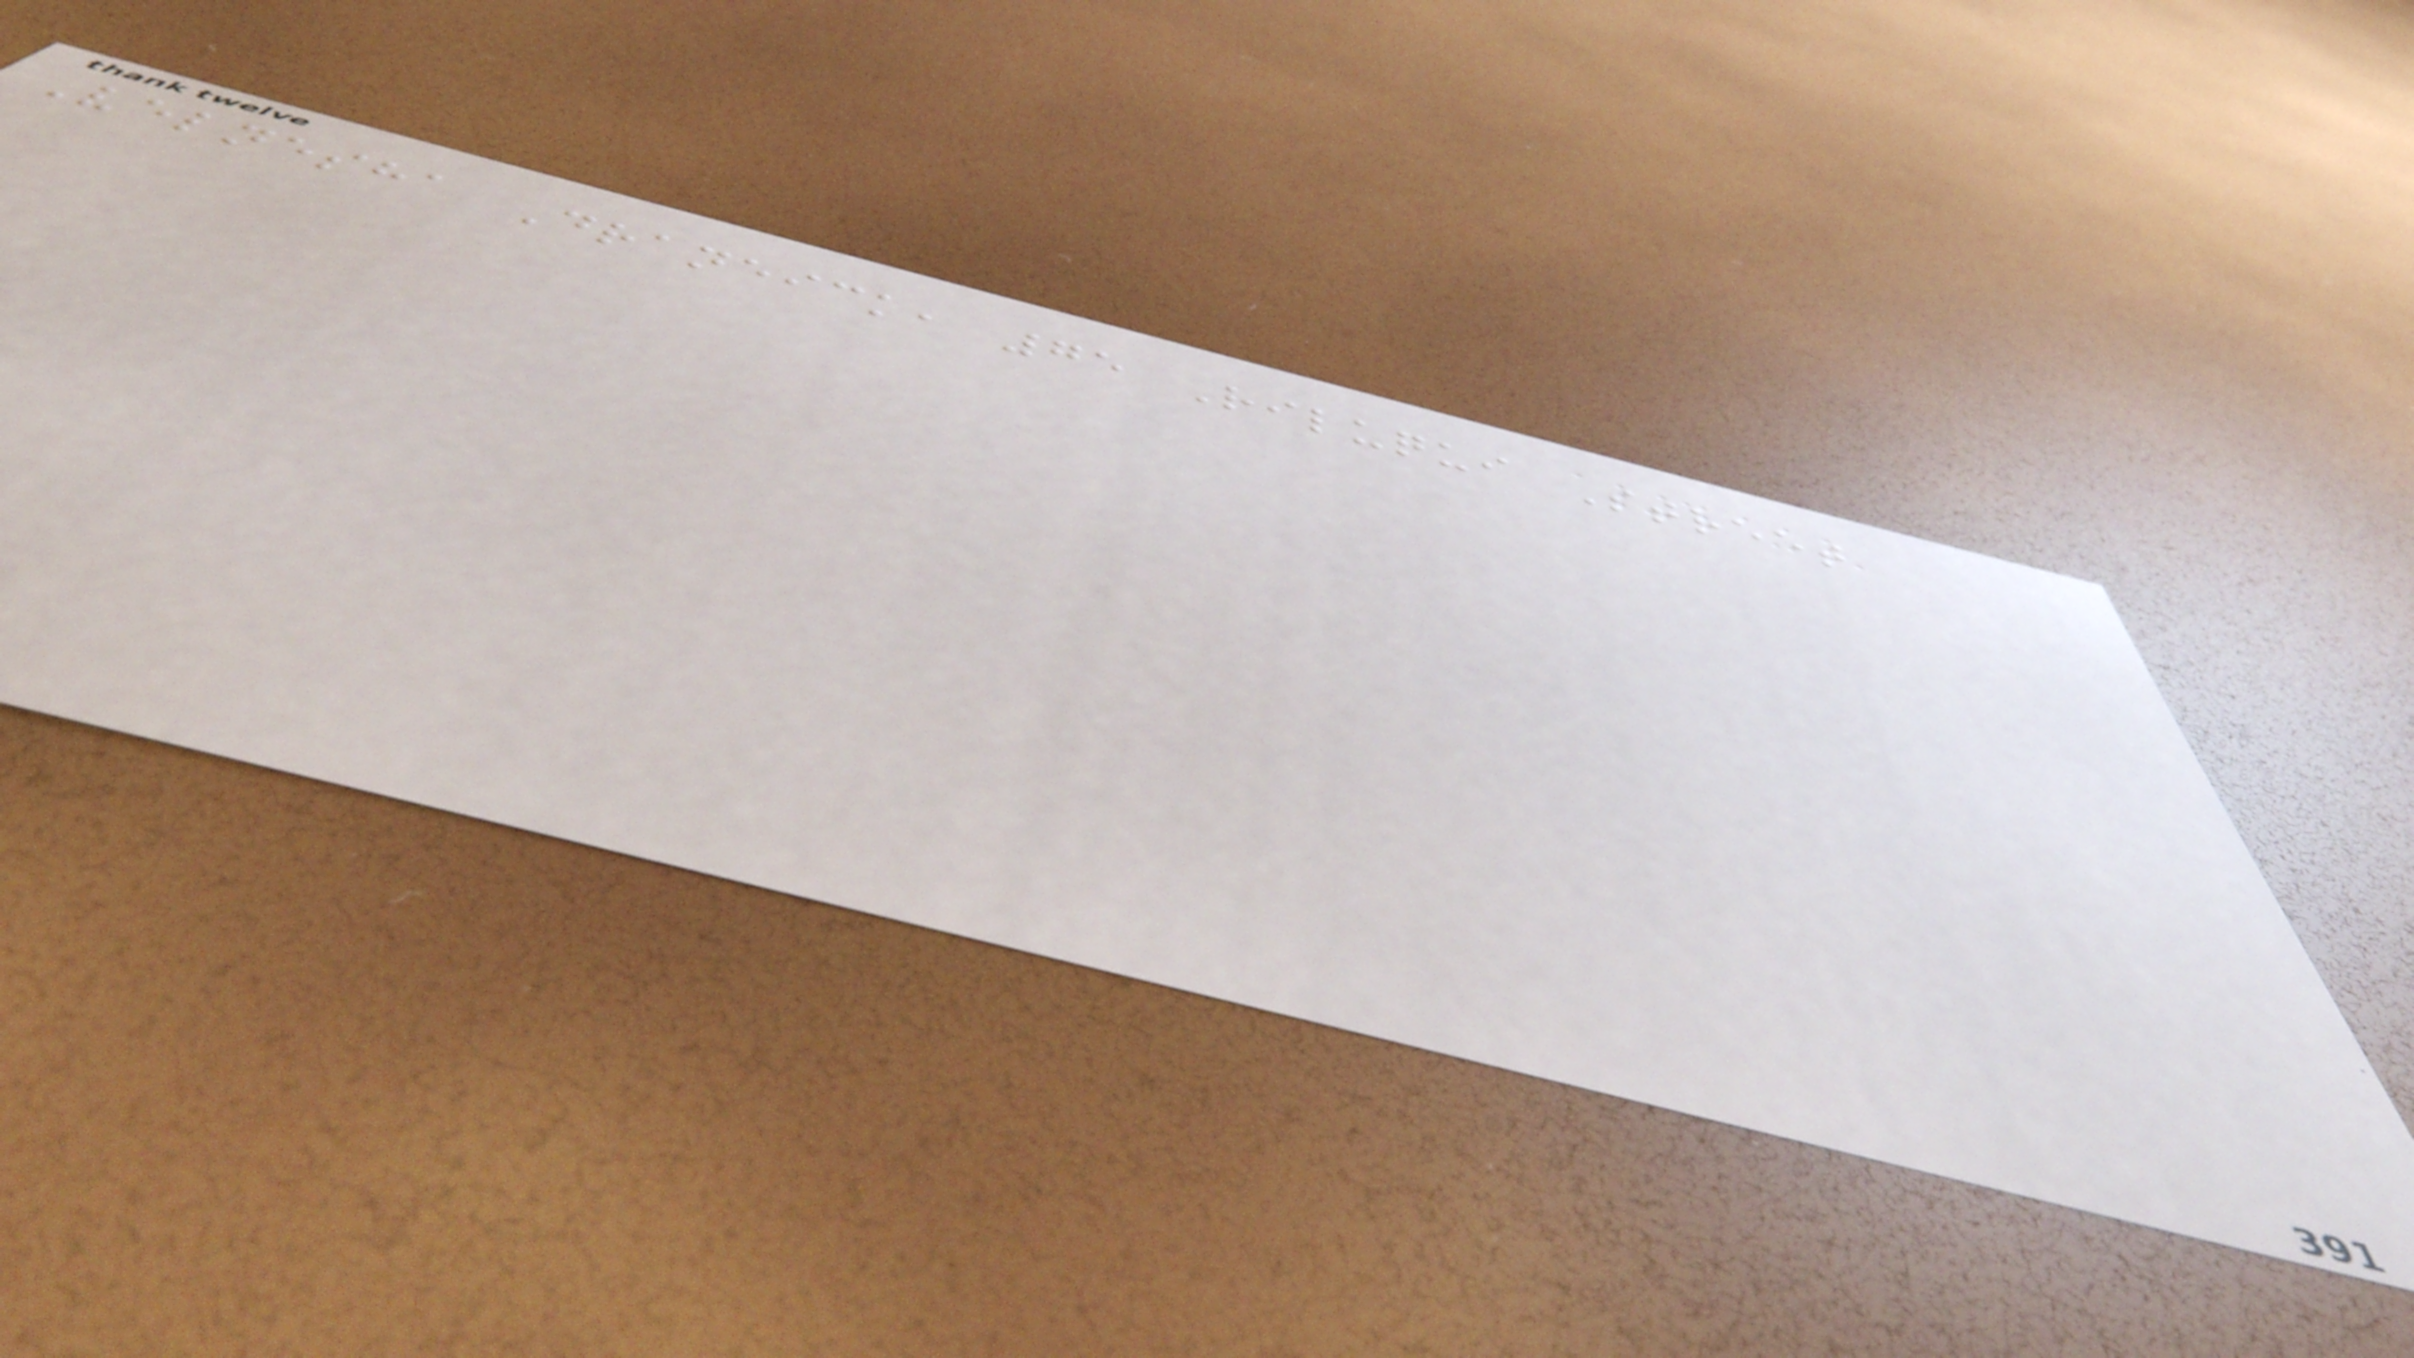Velnesha Draneick, 75 Riluqui Street
